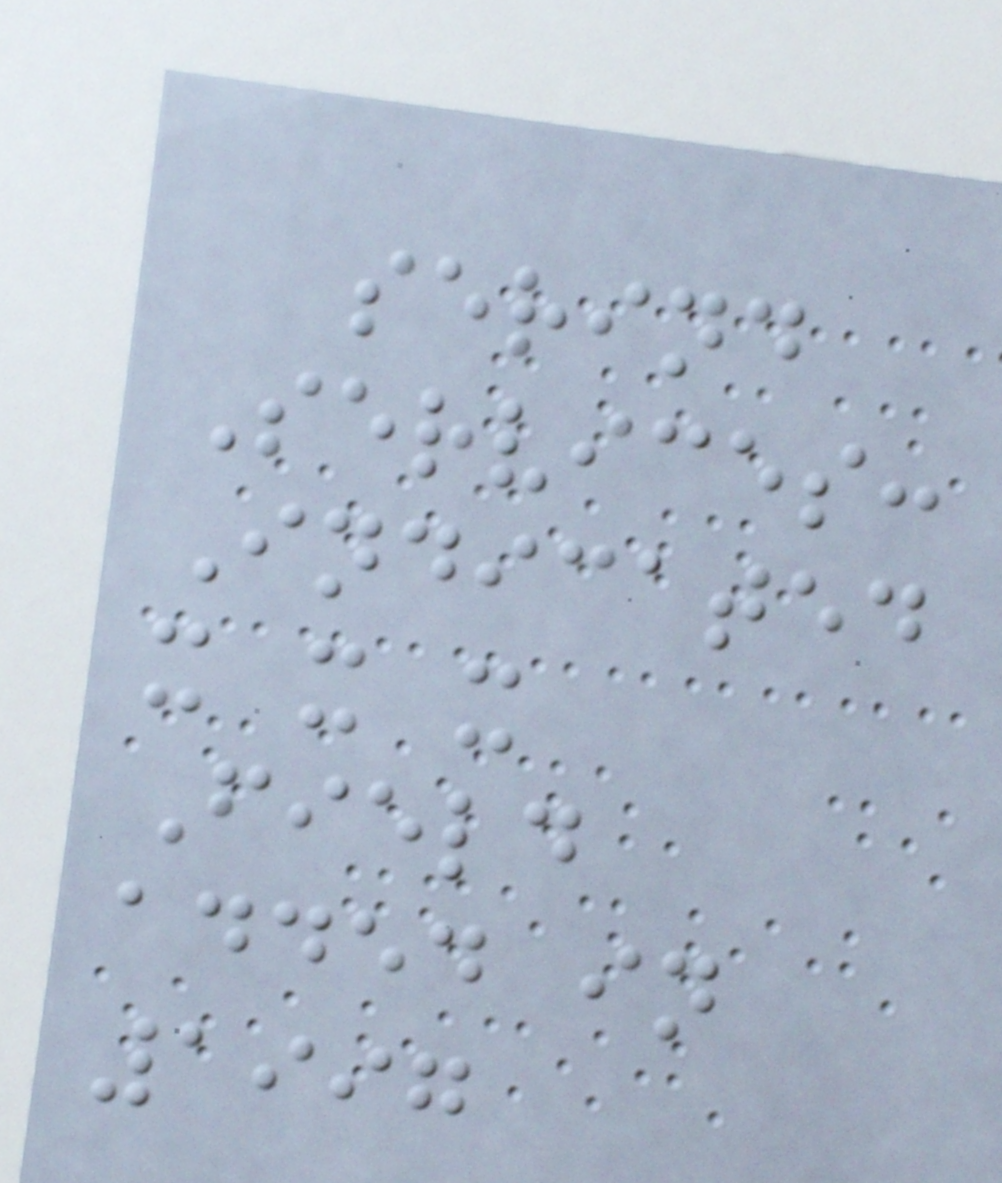serind
Services:
Indicated
x x x
Field
added in
1997
